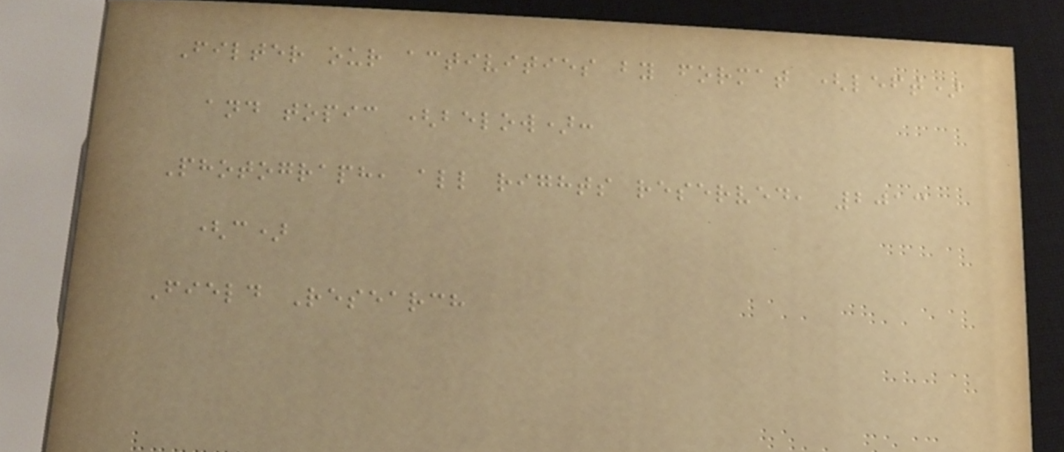Filter our activities by format (left)
and topic (below):
Photograph, all rights reserved, 2013
(c)
Field Research
